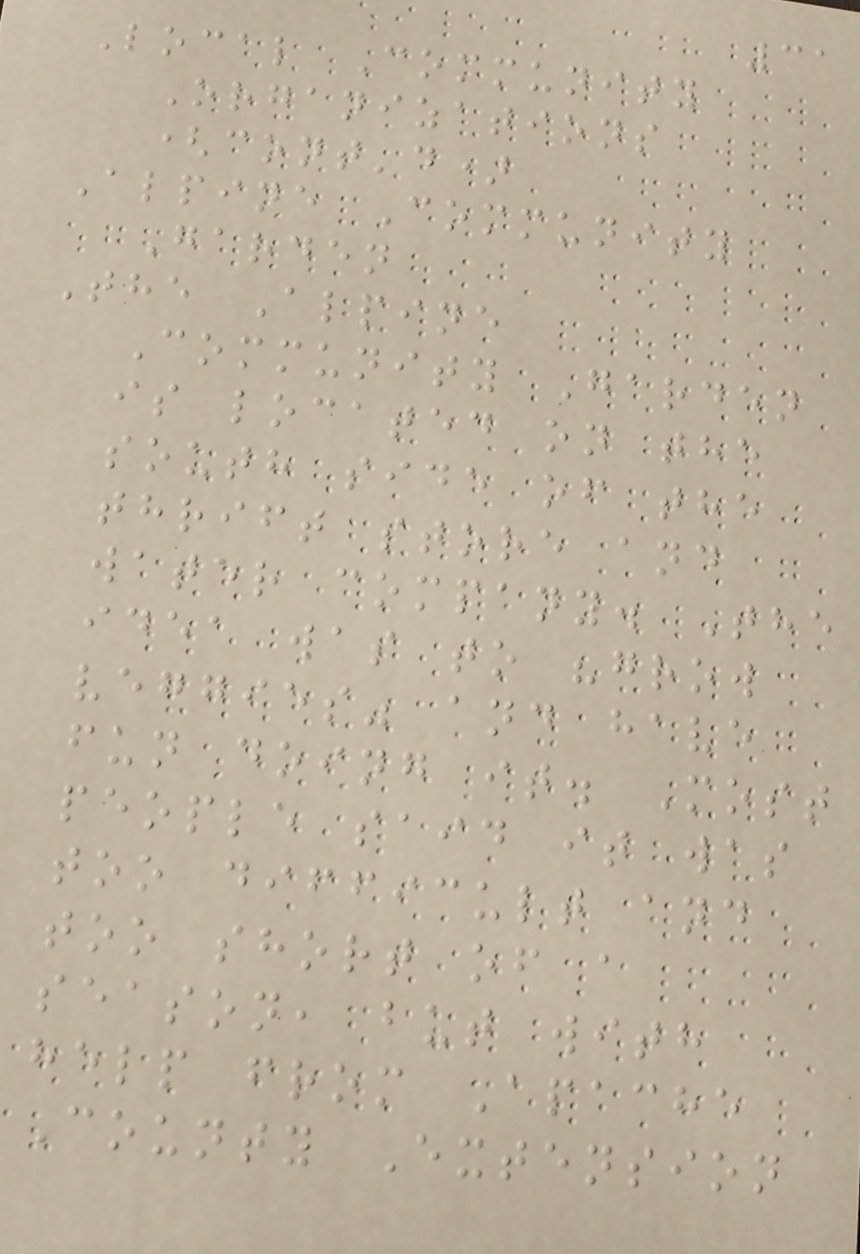31
Local Community
Organizations
(cont'd)
Alpine Community
Garden
The Alpine
Community Garden
is located on the
south side of the
thrift store and
water company. The
idea was to "grow
veggies" and have
fun doing it. Most
people said it was
too difficult and
too short of a
season, but with
help from Apache
County Extension
